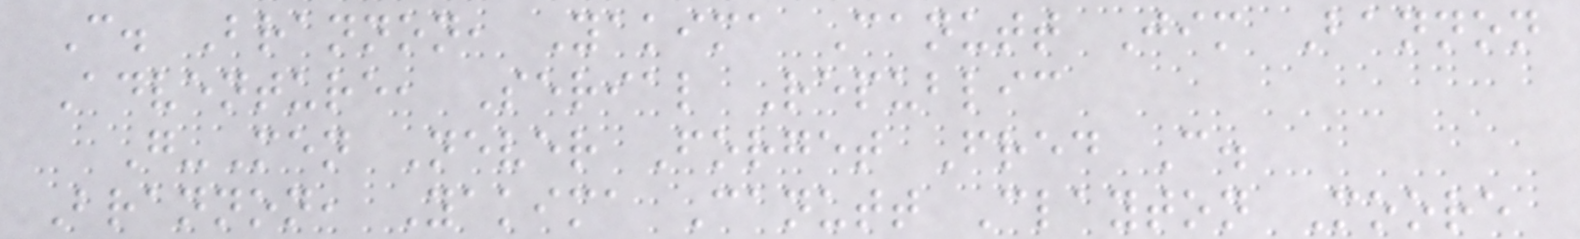C. Brannon, Yakima Canutt Jim Bannon
Adventure, Serial Republic
G-Men Never Forget Fred C.
Brannon, Yakima Canutt Clayton Moore
